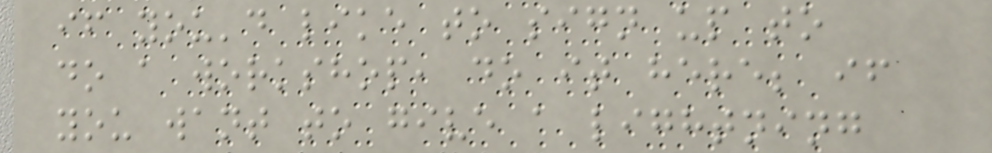if you'd like to sign up to
do a workshop, do it here; if
you want to give a lightning
